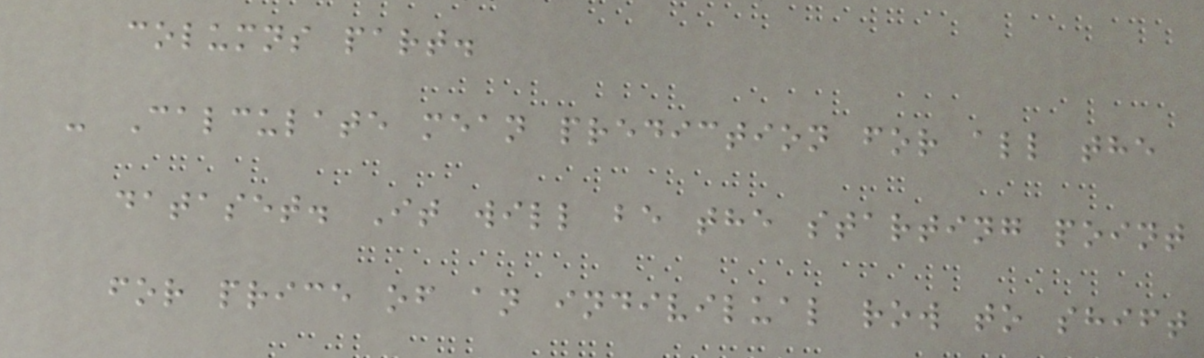columns part.
- Calculate mean prediction for all the
dataset. It will be the starting point
for price of an indivilual row to shift
